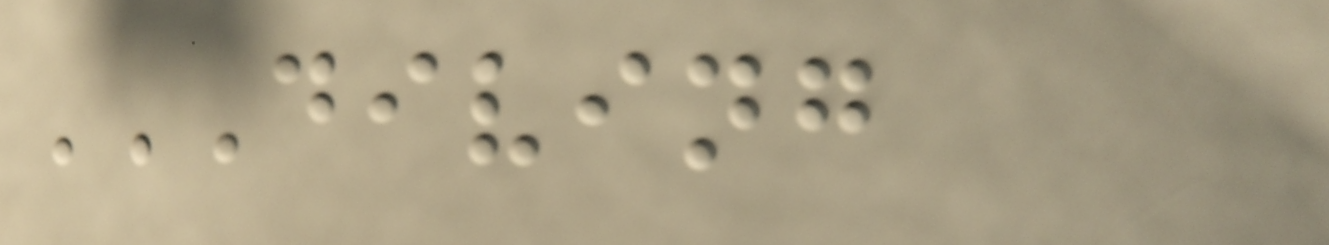DIVING
